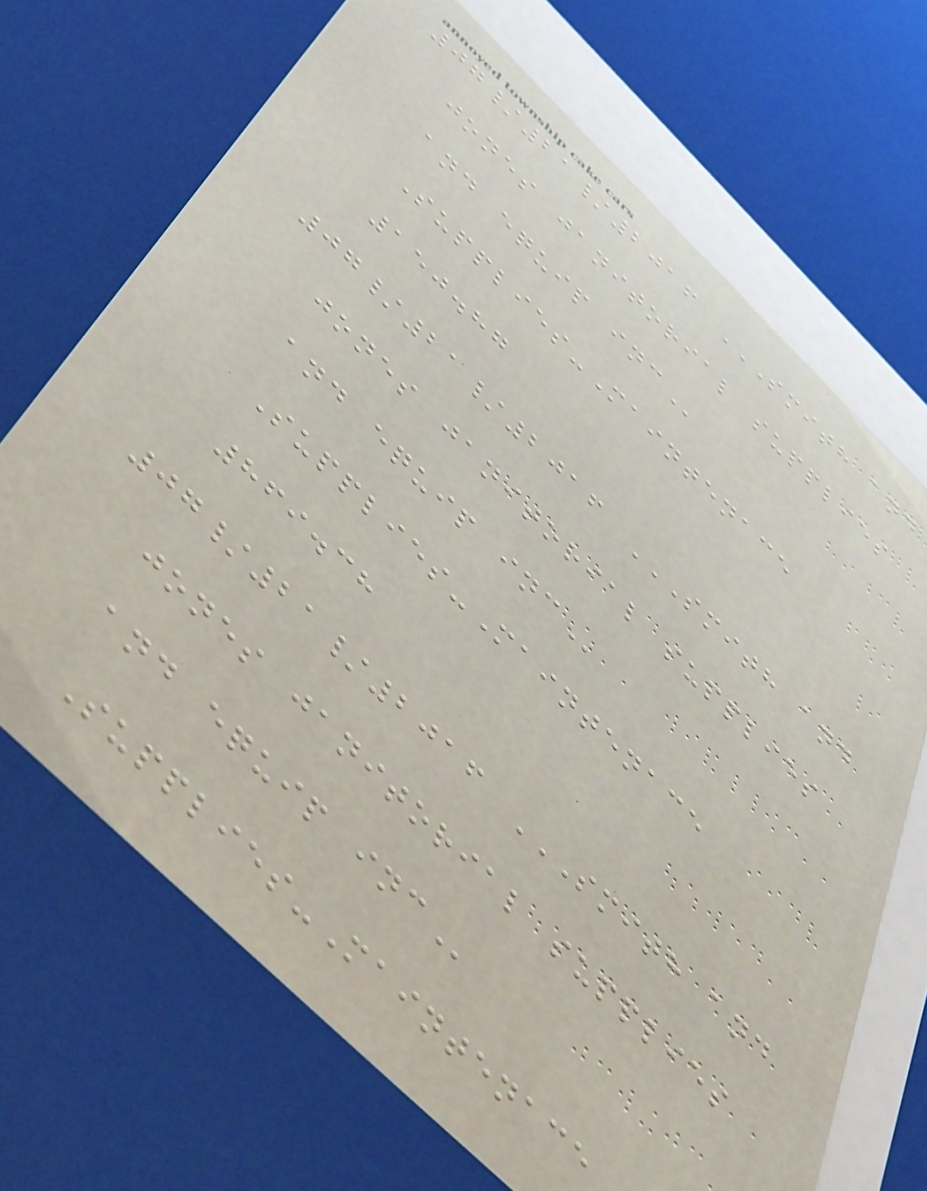07/21/2016 SMITH AND
JONES JANITORIAL SUPPLIES
AND EQUIP INC
Supplies-Maintenace
150.87
07/21/2016 SMITH AND
JONES JANITORIAL SUPPLIES
AND EQUIP INC
Supplies-Maintenace
869.38
07/21/2016 SMITH AND
JONES JANITORIAL SUPPLIES
AND EQUIP INC
Supplies-Maintenace
